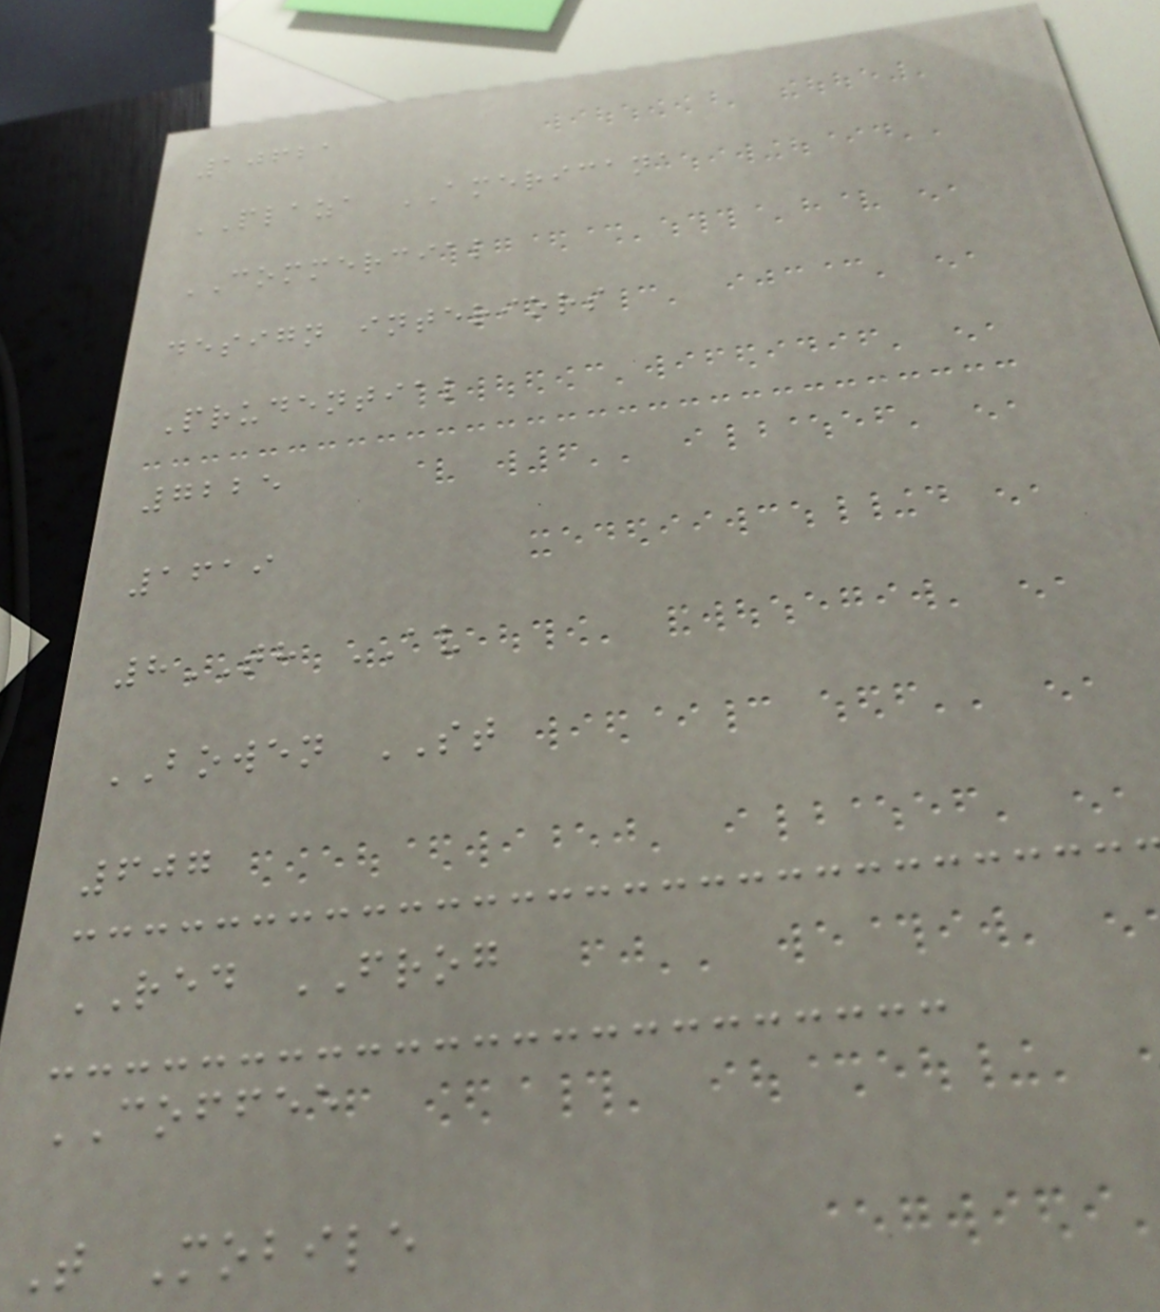10621
PLAZA AMERICANA
COMMERCIAL
design interiors
Prudential
7225
1619
8TH AV
BOWEN ST
607
RED FROG
COFFEE
T Mobile
